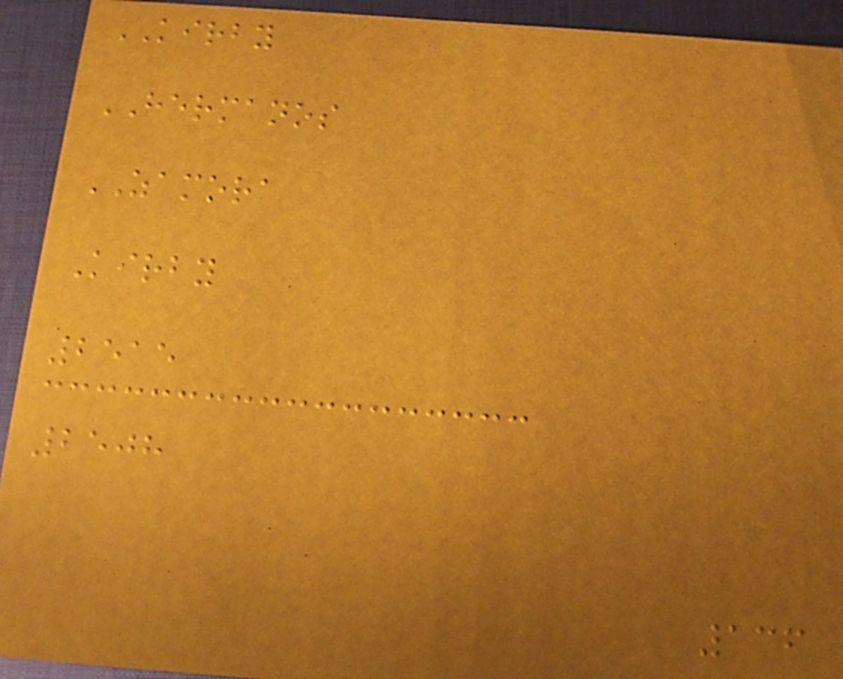KIRBY
HERMANOS
ZAMORA
Kirby
2515
2508
136
